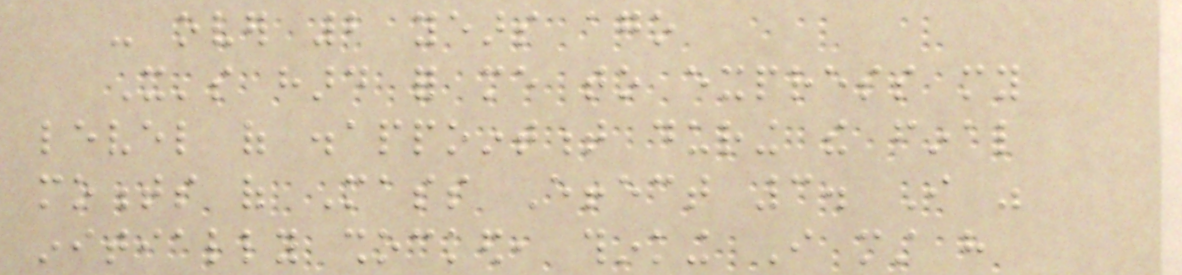- over 2 years ago
It's hard for me to express my
level of disappointment during the final
moments of Mass Effect 3. I was
initially shocked, thinking I must have
